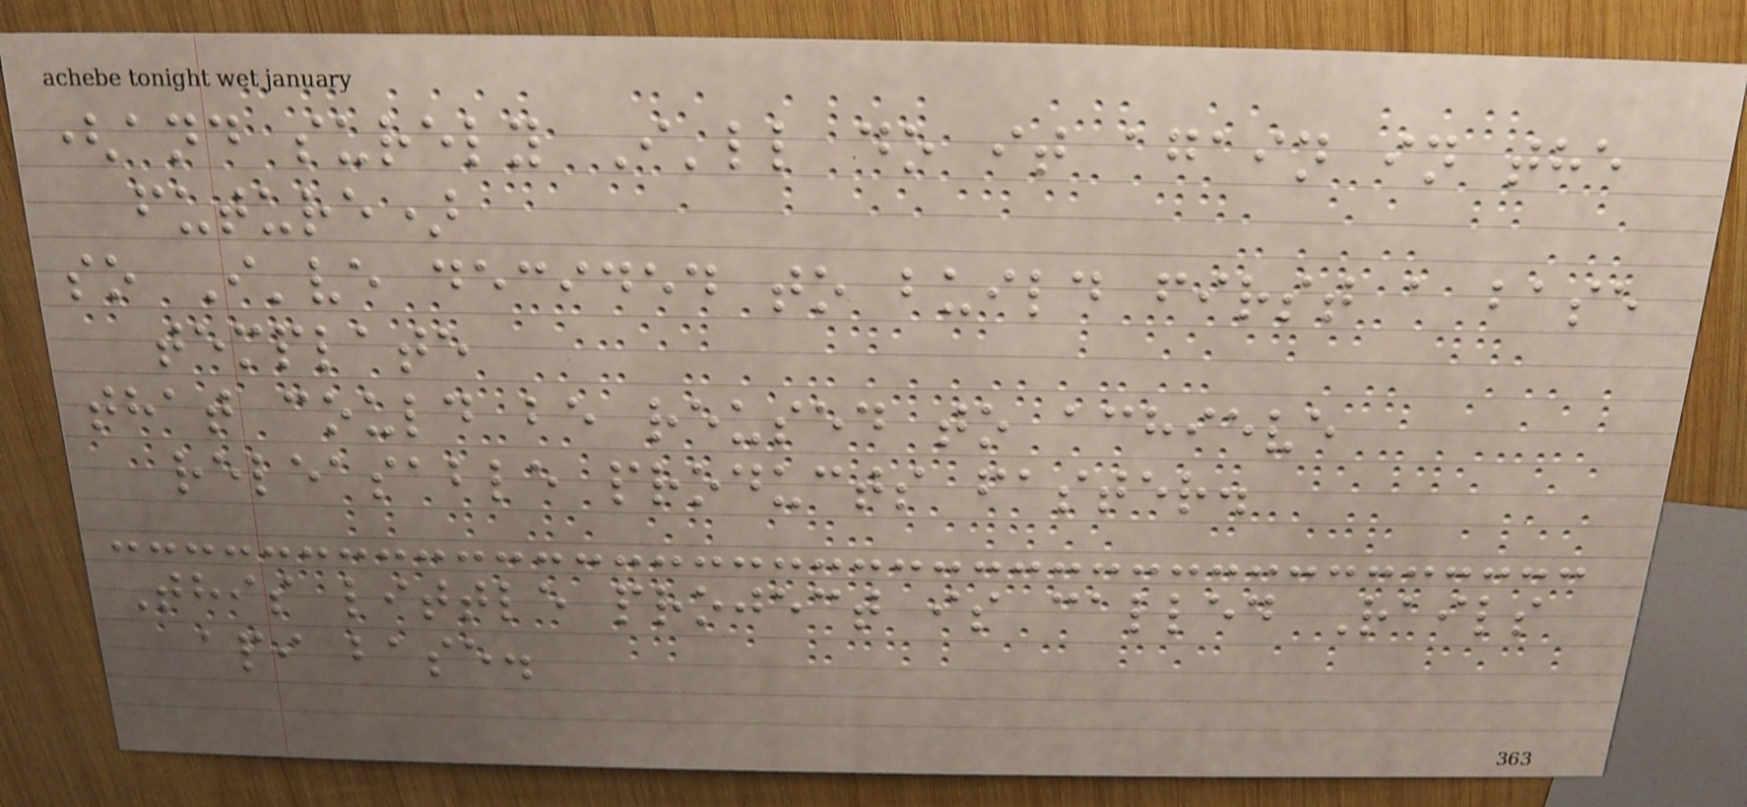(and surely I'll do it again in the
future)
so I've decided to build first a base
template
that could be reused to achieve
releasable products faster.
This little project is called Rails
api base.
